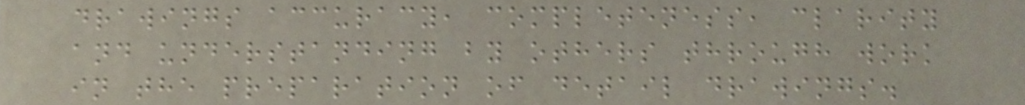drawings accuracy, completeness, clarity
and understanding by others through work
in the preparation of detail drawings.
